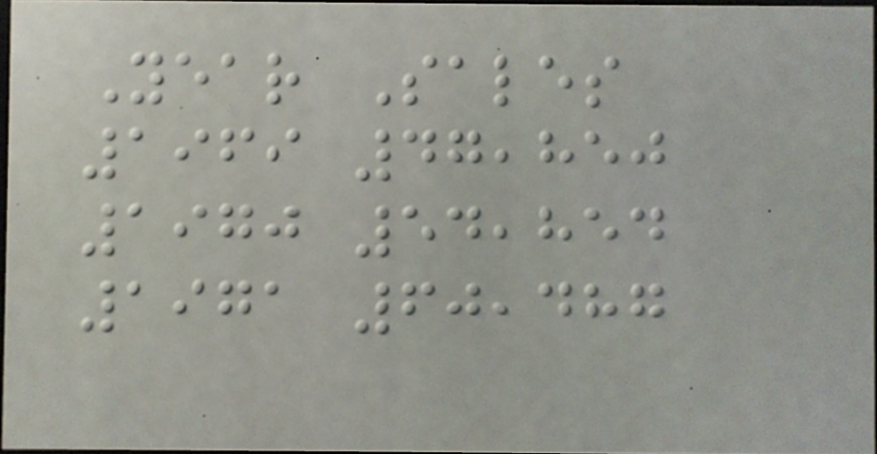Year Sales
1969 47,850
1970 54,854
1971 60,487
